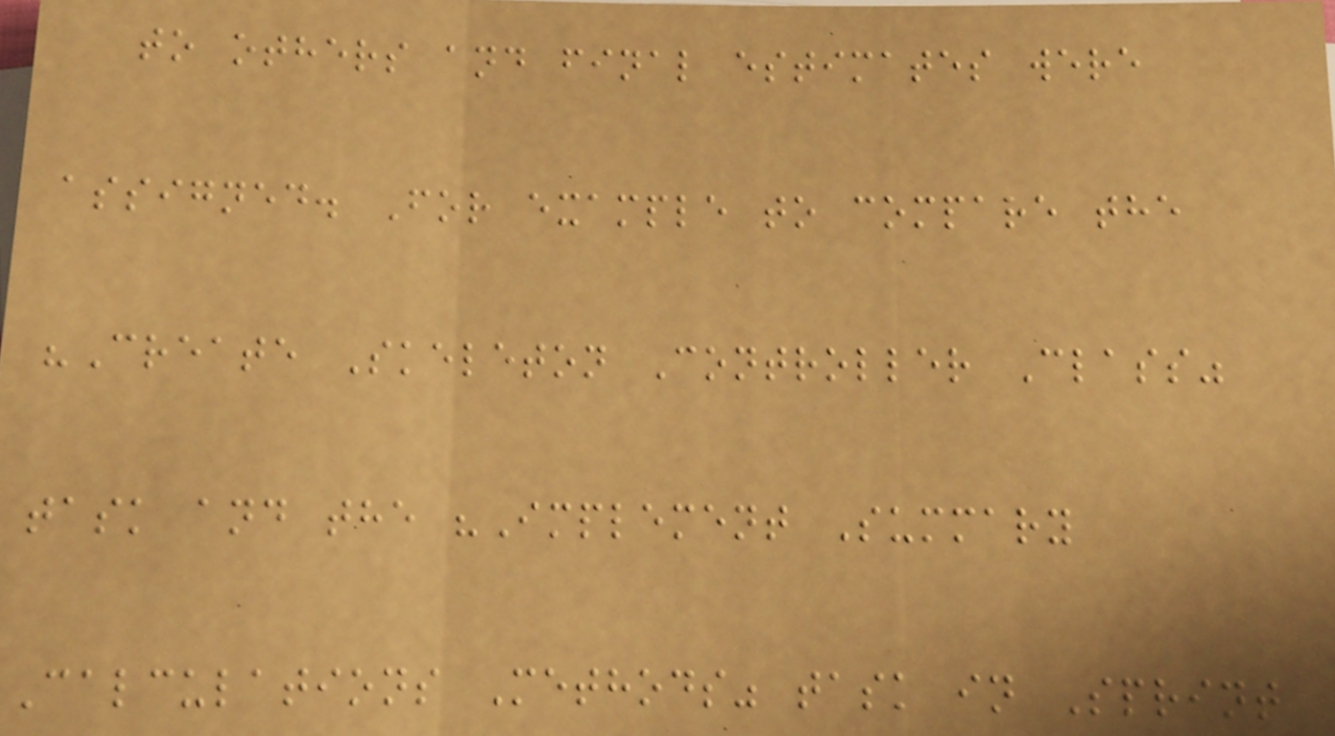to others and final estimates were
assigned. For example to compare the
"Create Skeleton Controller Class"
task and the "Implement Summary
Calculations Methods" task in Sprint
